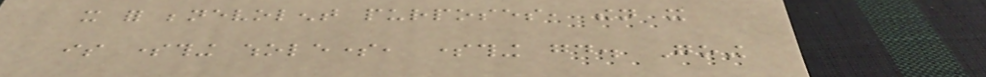it for benevolent purposes, then it
is something wholesome, something good. Going
